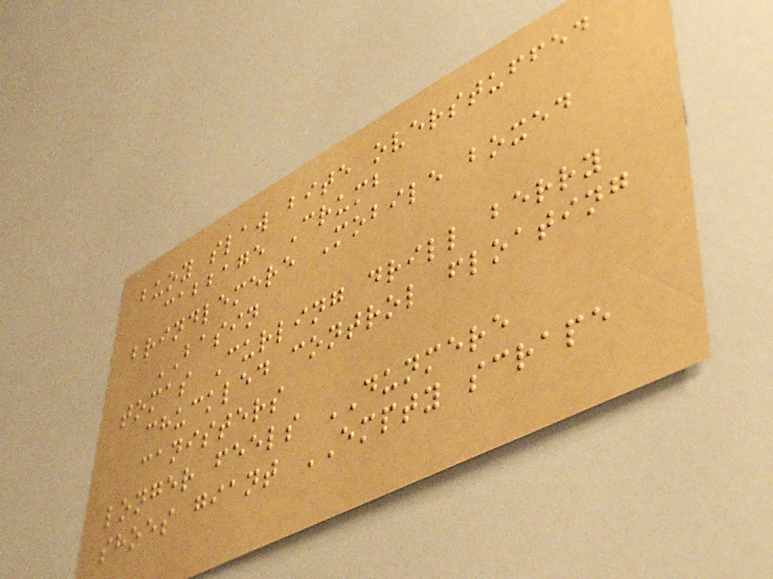buoy slaw bite overstuffed
cabbage Crumb
brindlemere Mobile boxed
BASIN
tomas Curling drill berry
chuckled control floating
canisters
longer feels DUNMERE
shoes giant EMPTY scrape
